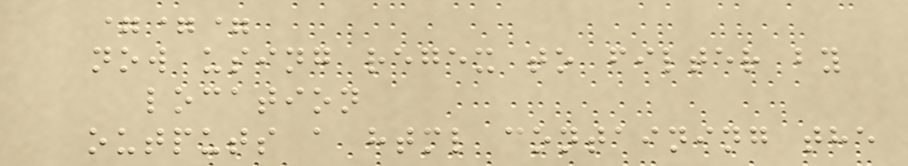===
now using regex to filter by
location
outputs a html containing the
